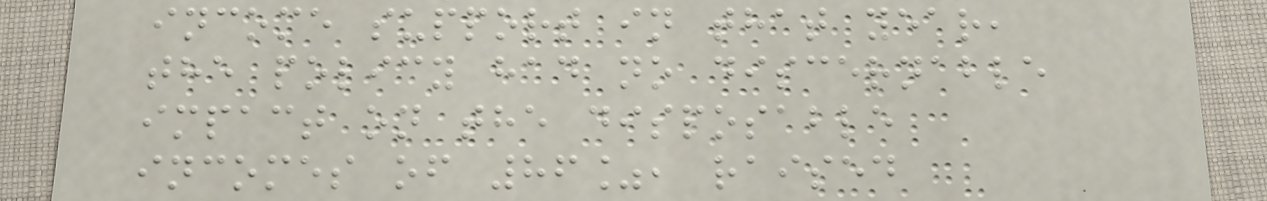income support in that year,
the policy had no discernable
impact on the disposable
incomes of 86%, raised
